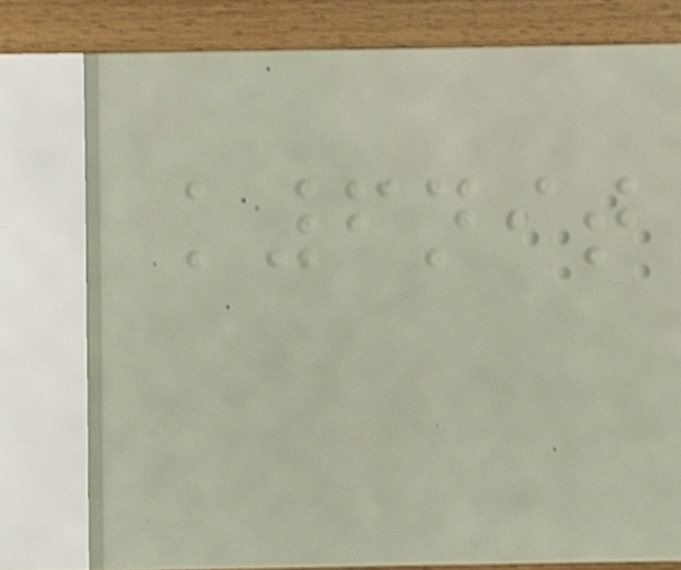k6nit
